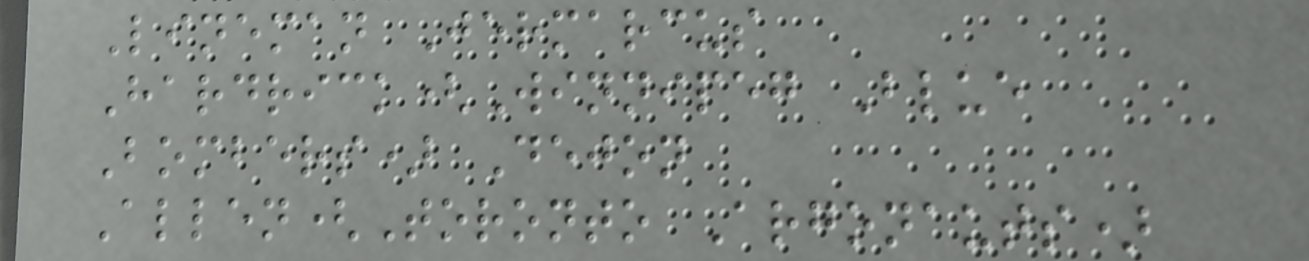Lineman Jermarcus
Hardrick(Winnipeg Blue
Bombers) Dejon
Allen(Toronto Argonauts)
